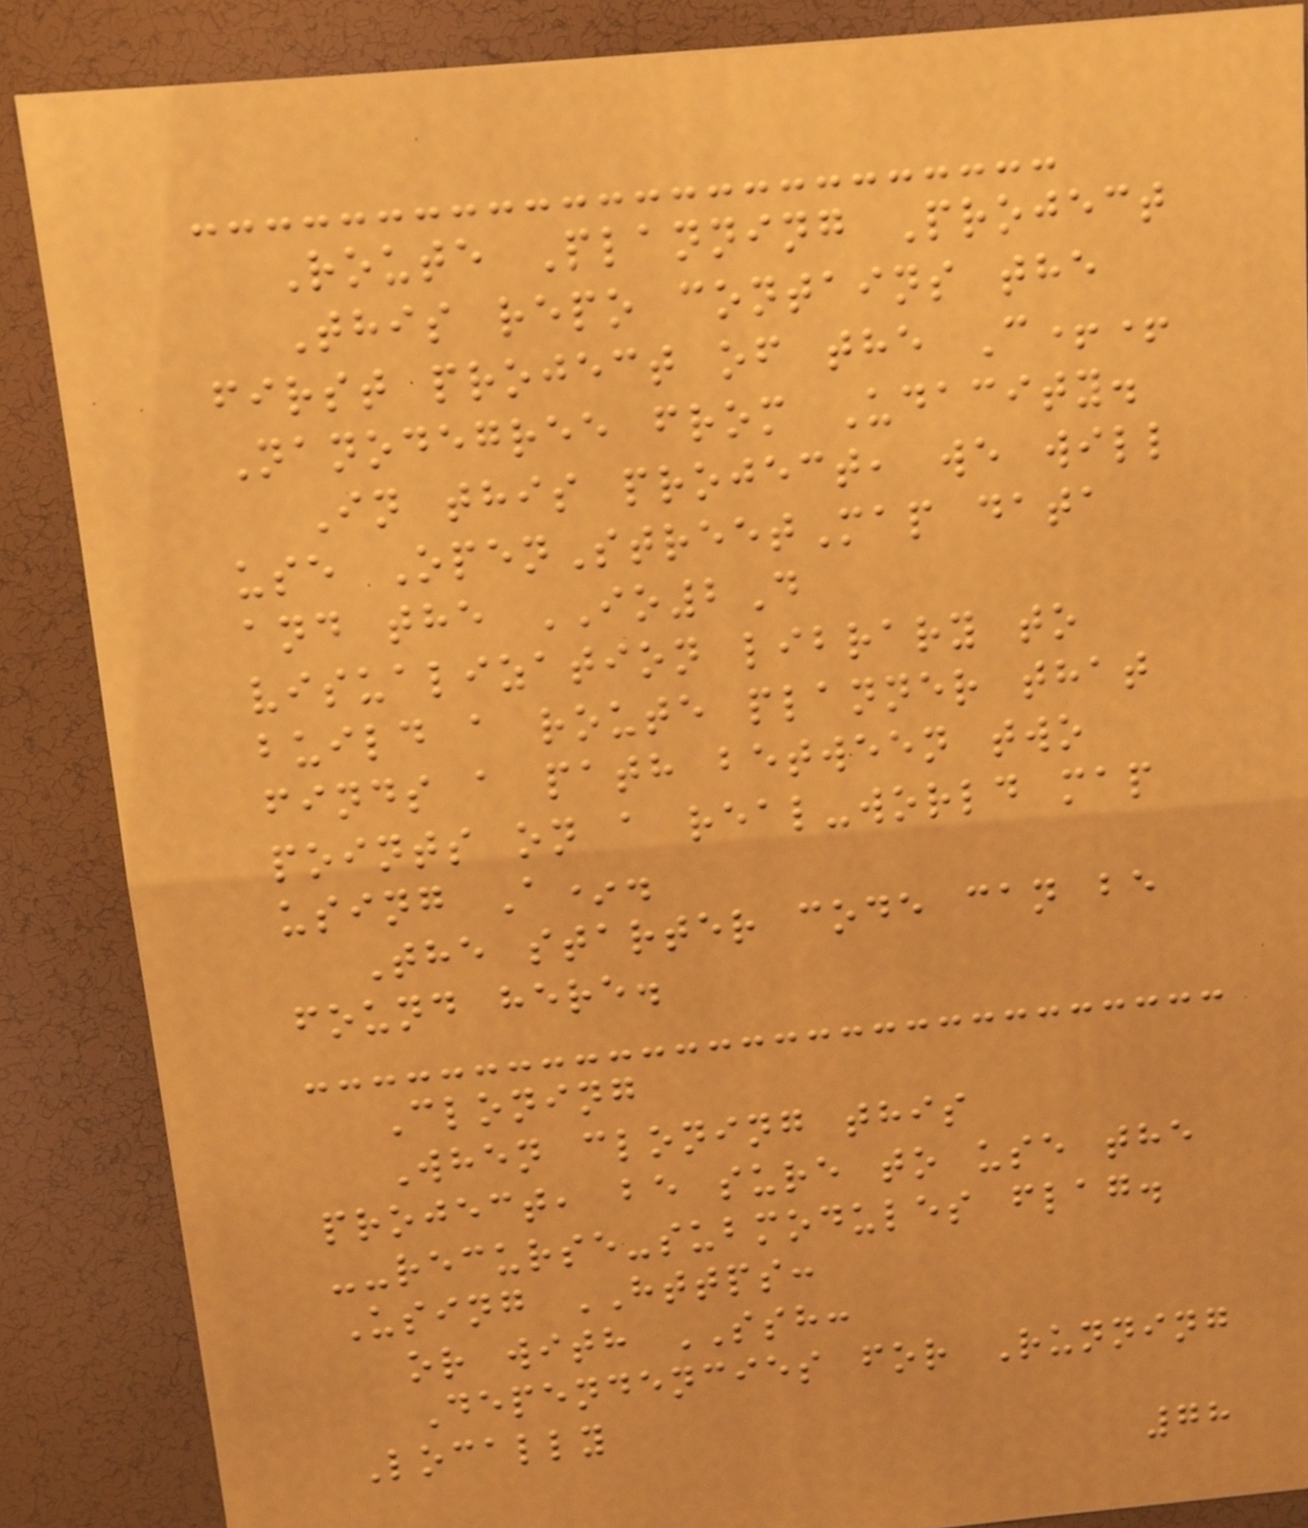Route Planning Project
This repo contains the
first project of the C++
Nanodegree from Udacity.
In this project, we will
use OpenStreetMap data
and the IO2D
visualization library to
build a route planner that
finds a path between two
points on a real-world map
using A*.
The starter code can be
found here.
Cloning
When cloning this
project, be sure to use the
--recurse-submodules flag.
Using HTTPS:
or with SSH:
Dependencies for Running
Locally
78
